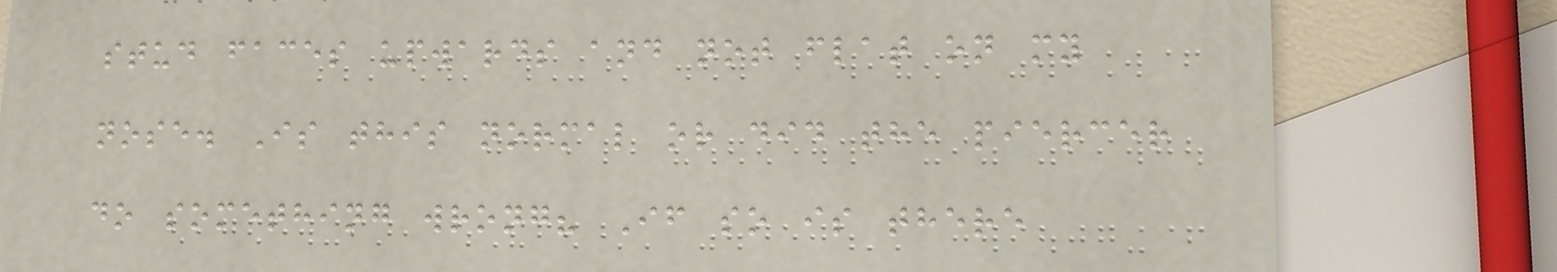stud faces upwards and not flat on my
nose. Is this normal or did the piercer
do something wrong? If so is there
